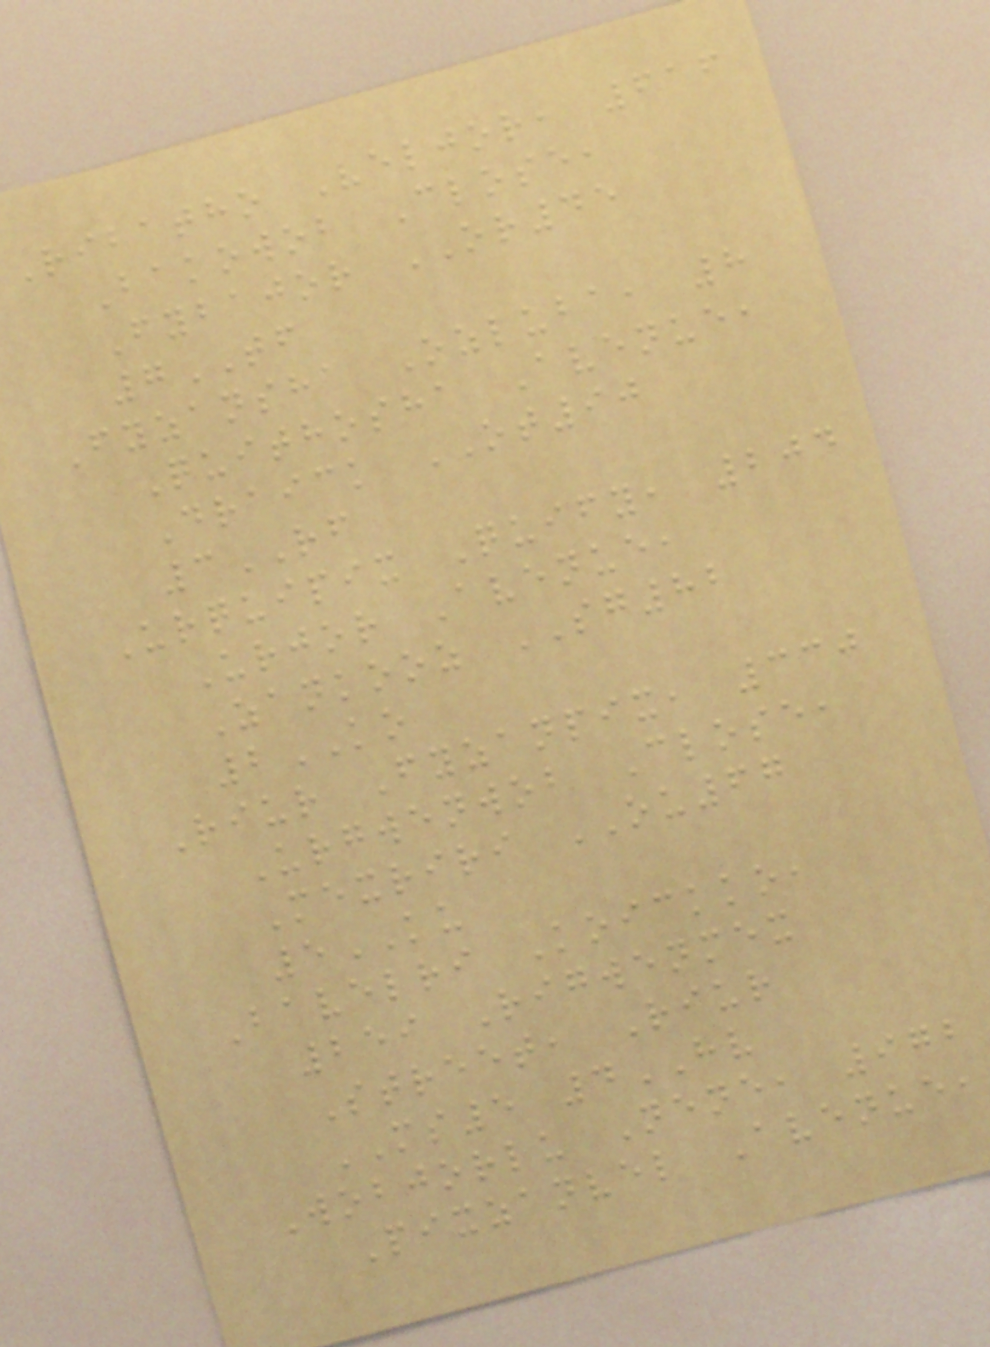Ribatho Veljor, 616
Bakowob Close,
Fybajor OR45
7TF
Fyzansha Ozluba, 8
Quithosha Avenue,
Draick OT90
3RF
Urquipix Quify, 204
Urjor Avenue,
Zankooz SG82
2KO
Riur Fyzanpix, 330
Urgwenwob Close,
Mexriri OU67
5KU
Bavelri Koickko,
259 Rigwenmex
Street, Riur
MS5 4HV
Wobjorlu Nene, 972
Pixzanvel Avenue,
